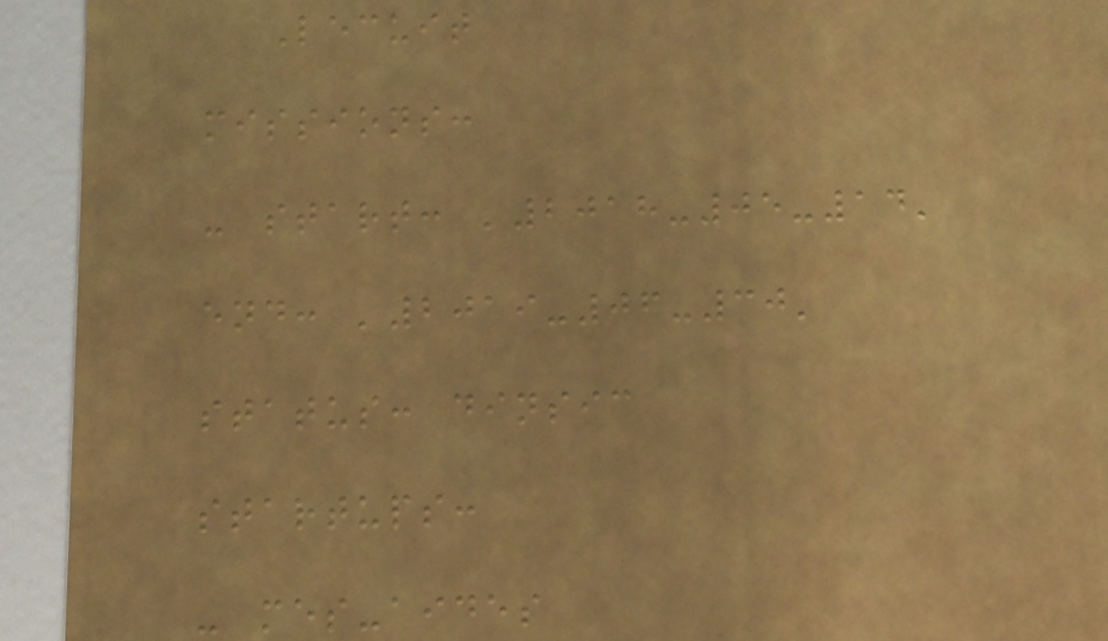Lecuit
missions:
- start: '2018-05-14'
end: '2019-06-30'
status: dinsic
startups:
- mes-aides
